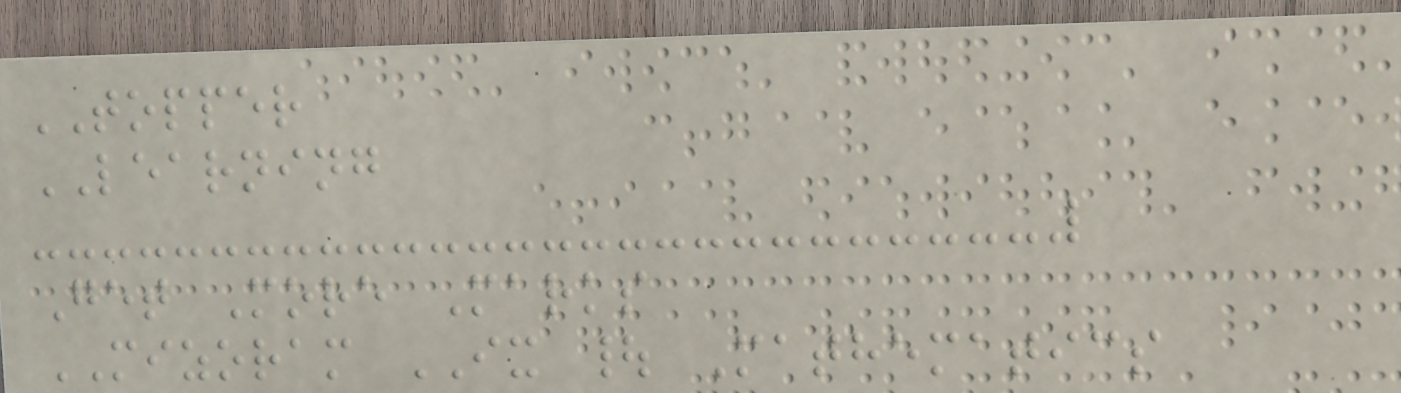TOPPER
LEARNING
Get More Marks
MIZORAM IX | Mathematics
